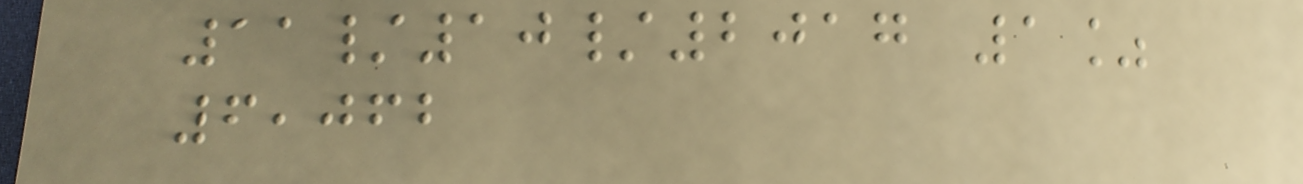11/10/2017 1%
6,062
